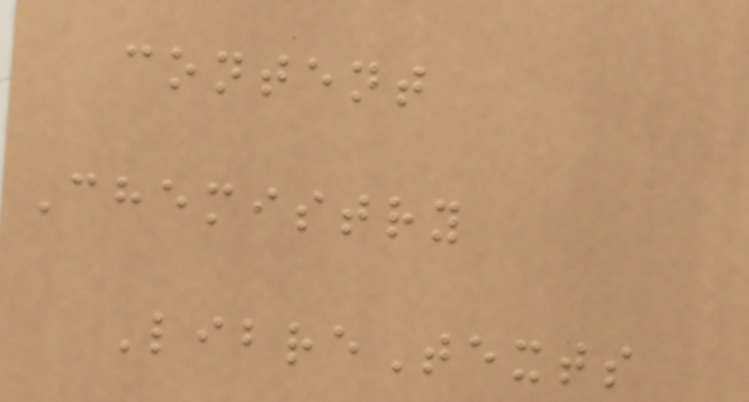content
Chemistry
LibreTexts
